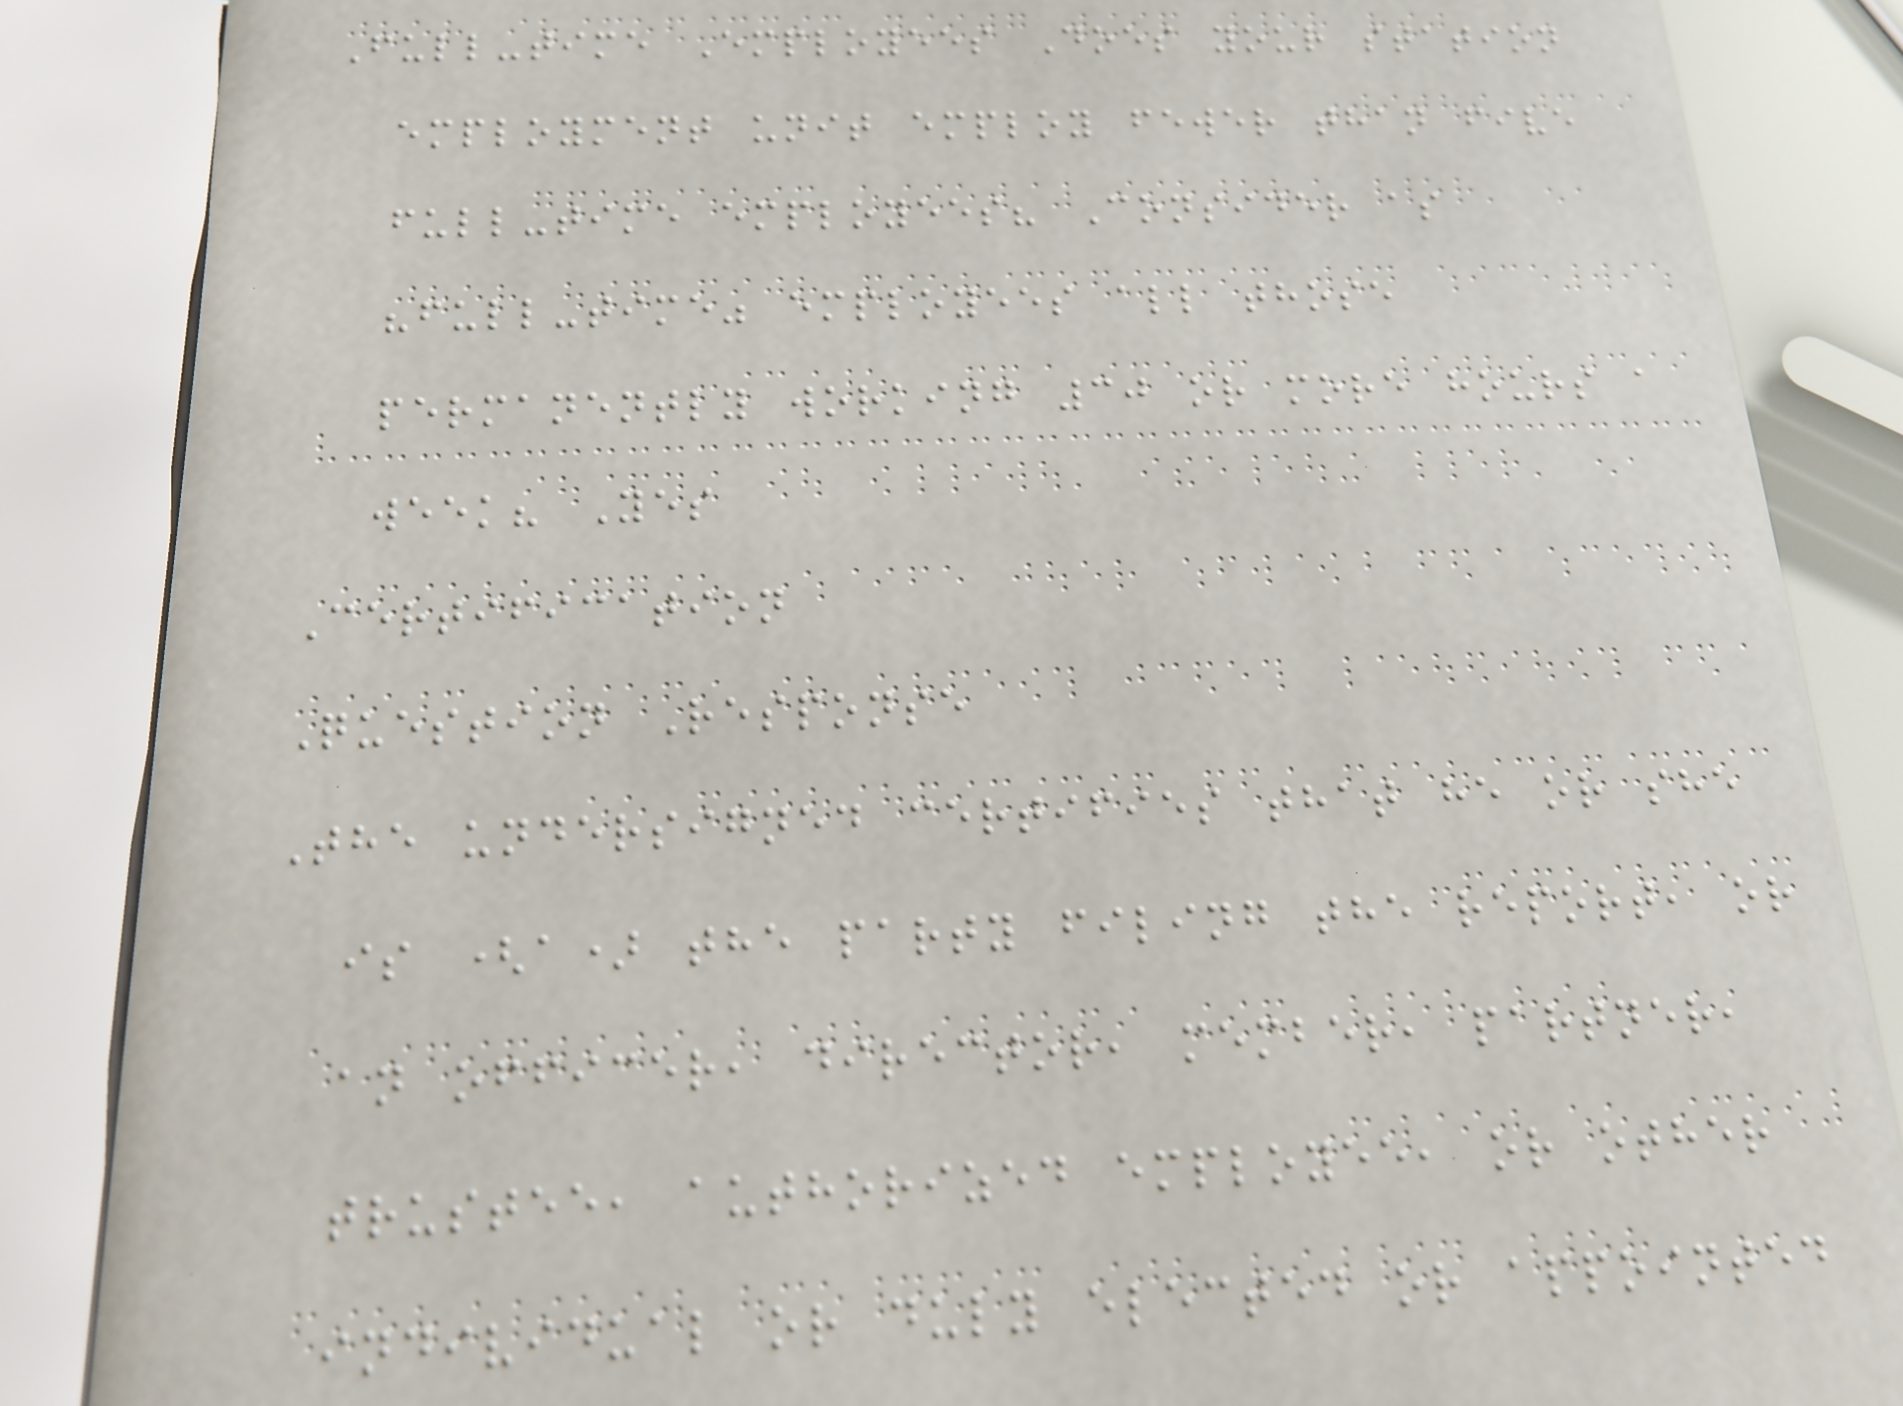Full-time Employees Does your station
employment unit employ fewer than five
full-time employees? Consider as
"full-time" employees all those
permanently working 30 or more hours a
week? Yes
Certification
Question Response
The undersigned certifies that he or she
is (a) the party filing the report, or
an officer, director, member, partner,
trustee, authorized employee, or other
individual or duly elected or appointed
